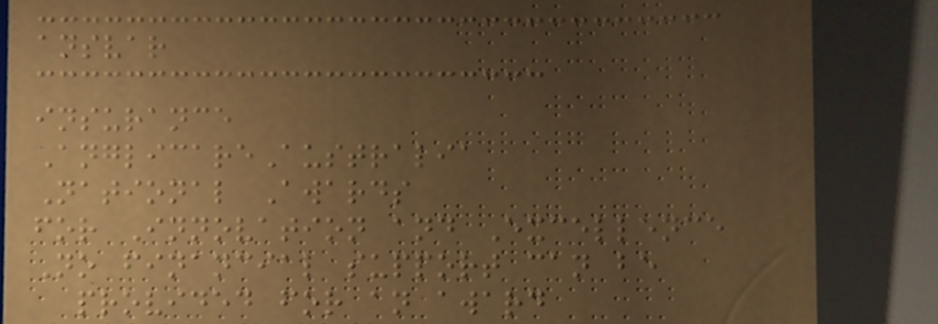ansvar
insurance
AnglicareAustralia
National Awards
for Innovation and Excellence
No financial support can be
provided for an award
